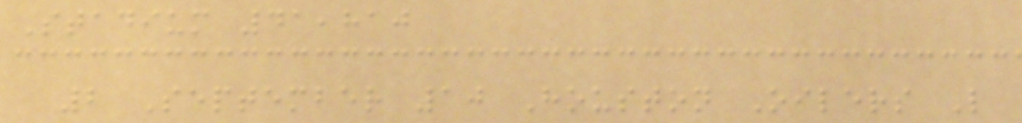Stadium 41,810
2 September 10 Houston Oilers L
